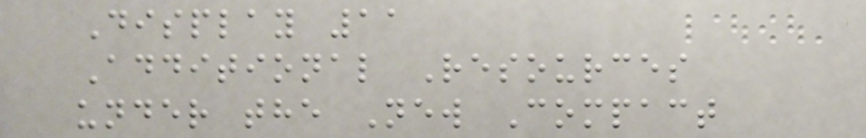Display 11
Additional Resources
under the New Compact
